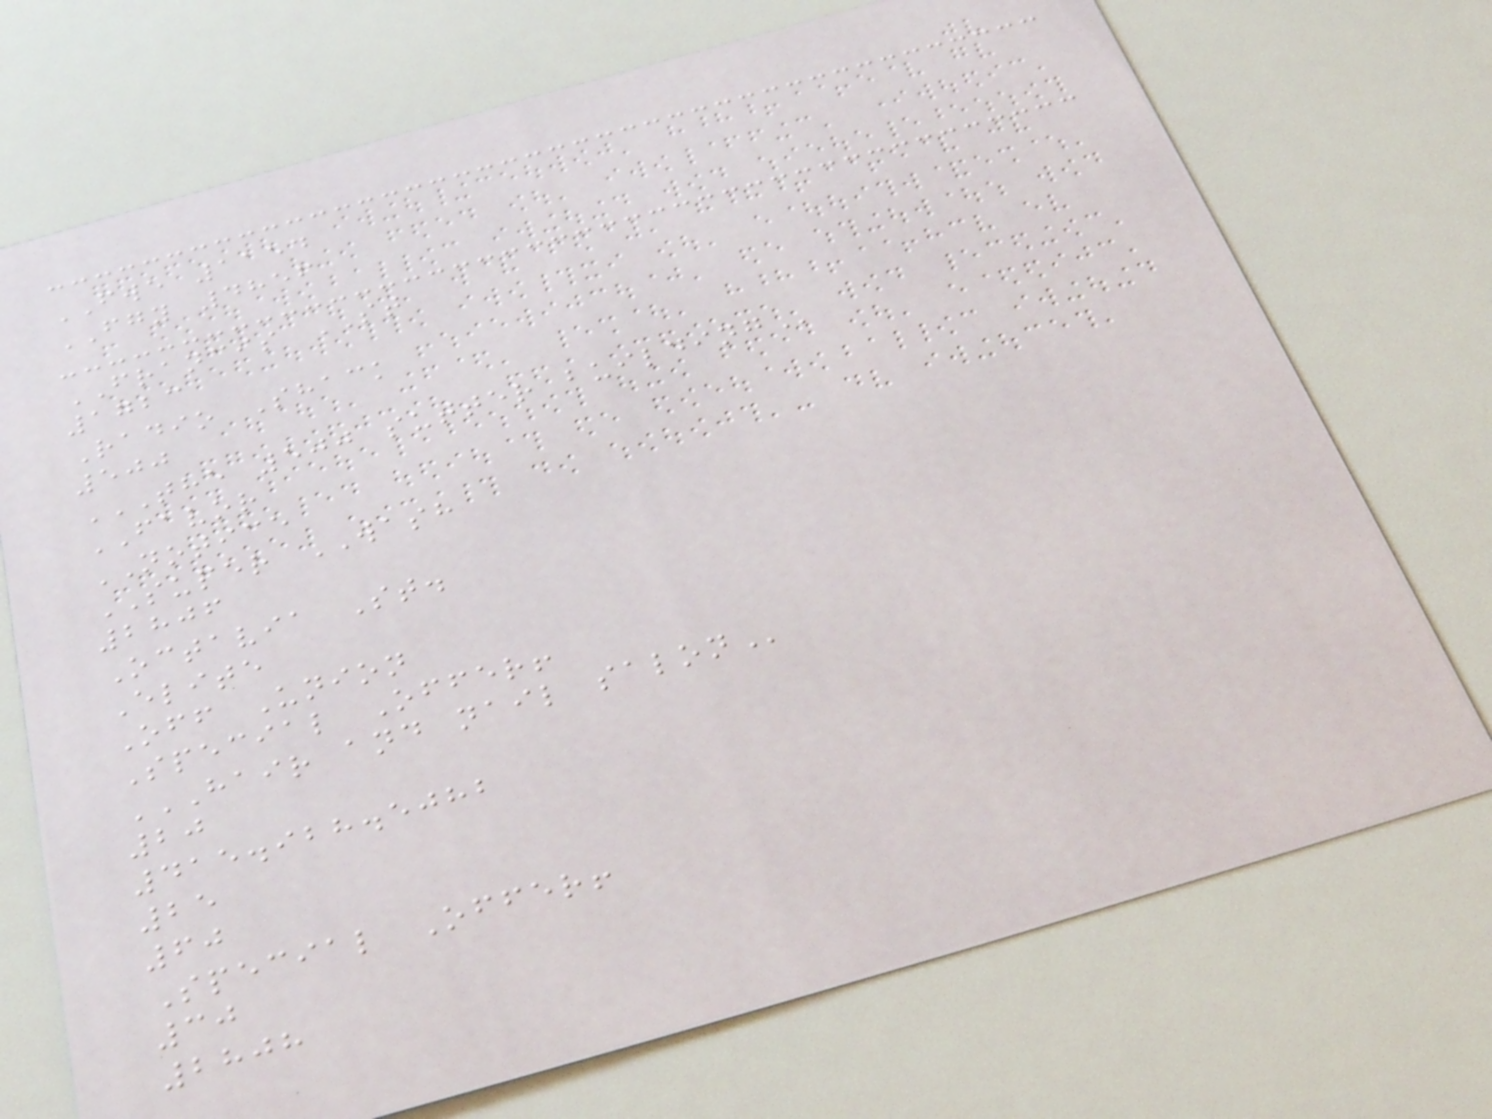FWE 1154
FGY 4856
FRANCIS ST
1723
Radio Shack
500
THE 500 SUTTER BUILDING
FAVOR
NOTICE
SUPER WASH
2806
Octavia St.
Elite
Off Union
Special Offer!
HAIR AND NAIL SALON
20
415.928.5082
25
60
Special Offer!
30
2808
